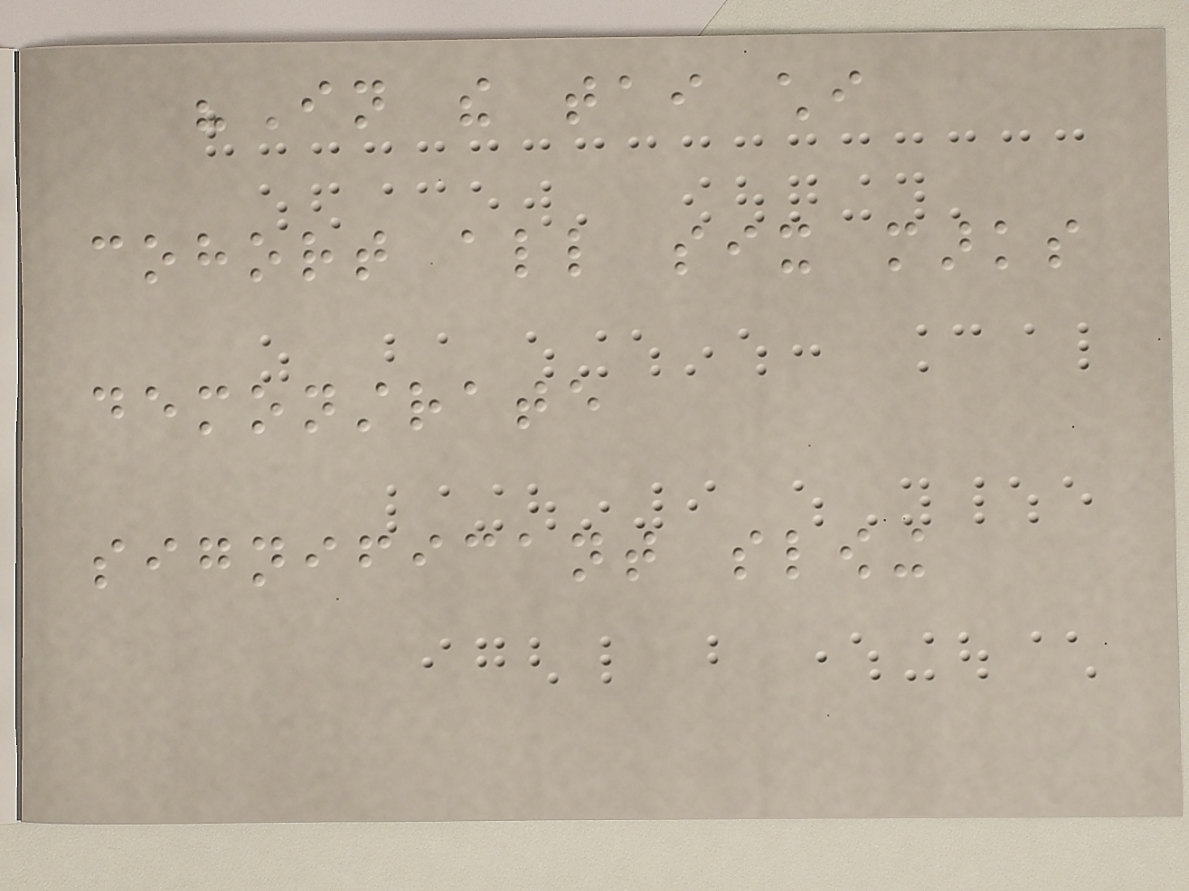"In the tai chi
cohort all six marks
demonstrate
significant slowing
